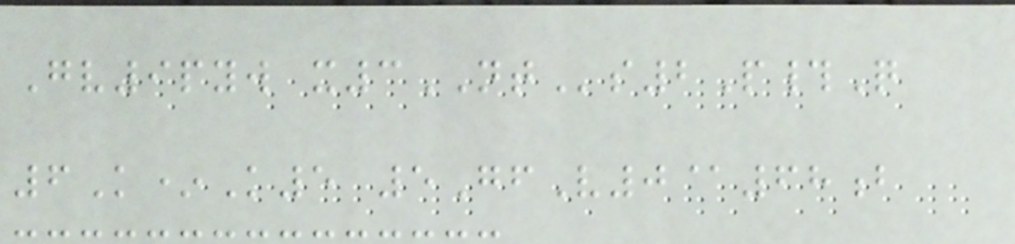Gv9pyw x3NTs2P#Q
6K*K5 5GfV0@68b
